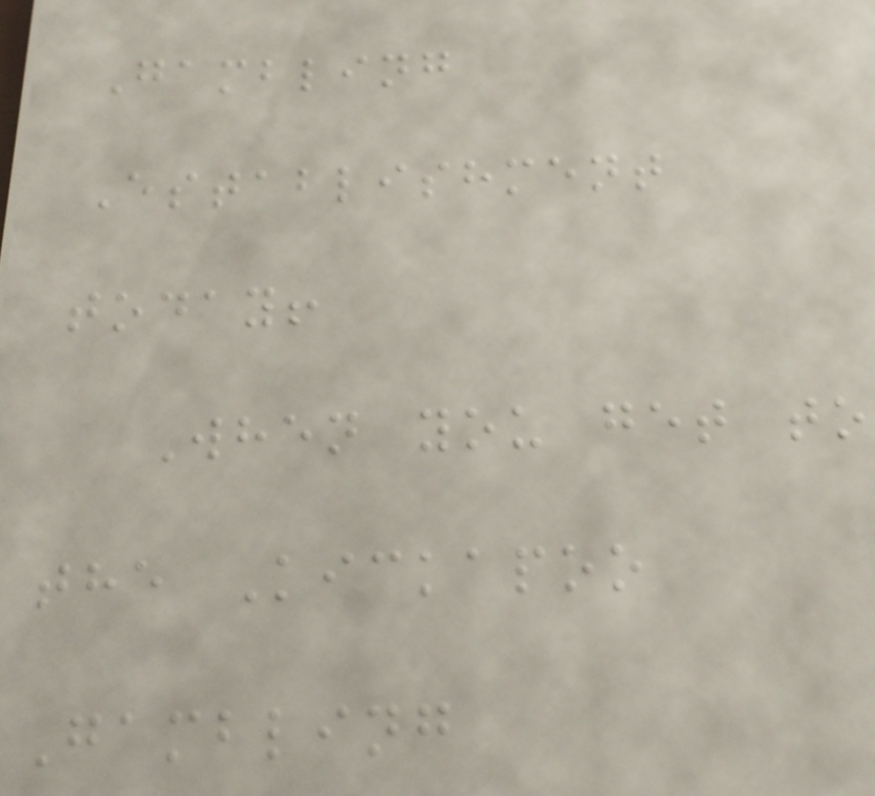Gambling
Establishment
today!
When you get to
the Kickapoo
Gambling
